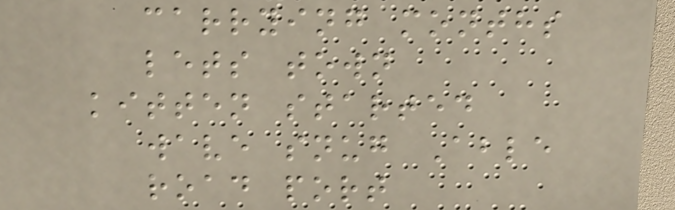carrying months
lets town
kitten started
wave snug Able
road port
